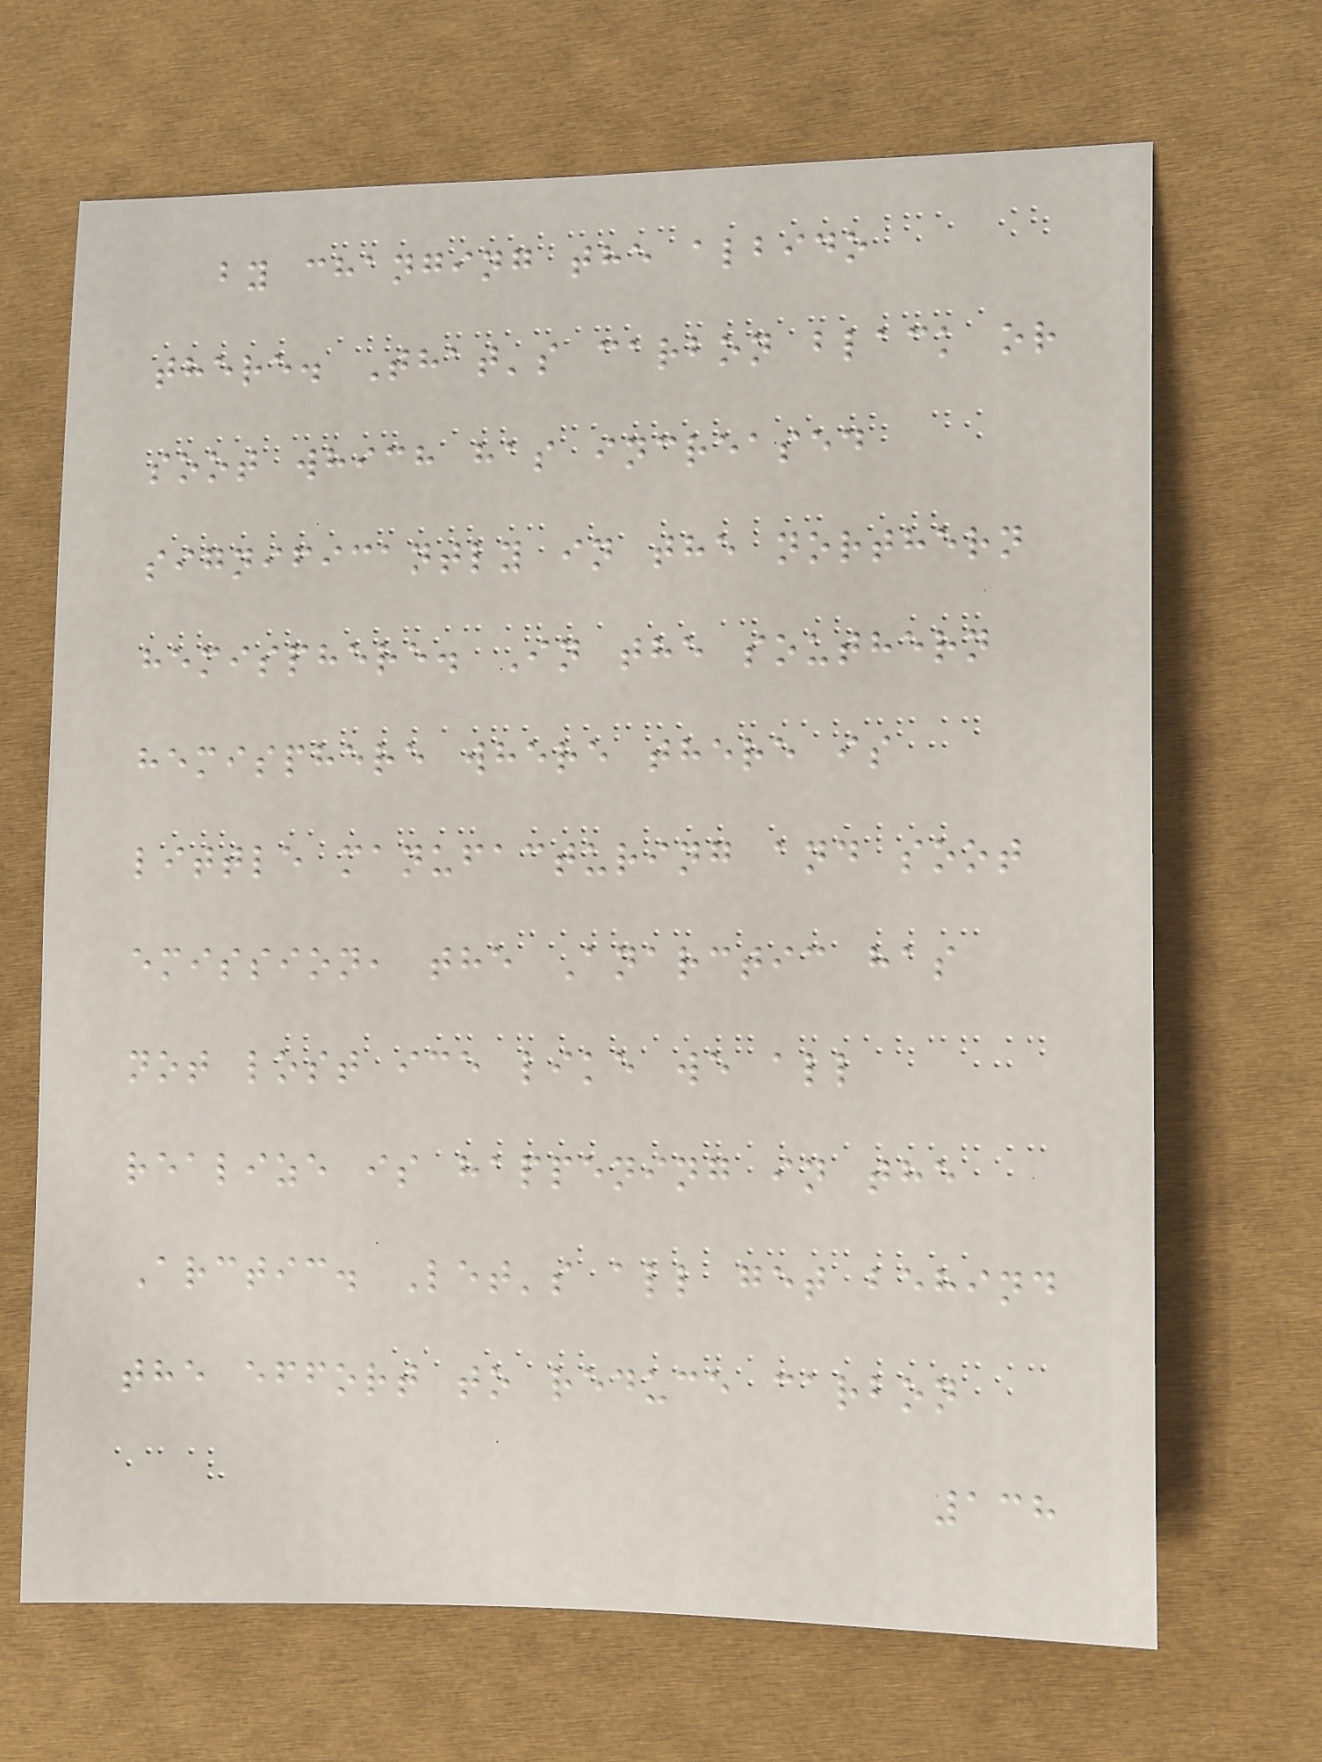by changing the albido
there. That's carbon black or
soot which has increased
significantly in the northern
hemisphere. In the southern
hemisphere where there is
little manufacturing and soot
emission, the Anarctic has
not lost ice like we all
realize is happening in the
Arctic. Let's all get behind
the effort to reduce carbon
138
